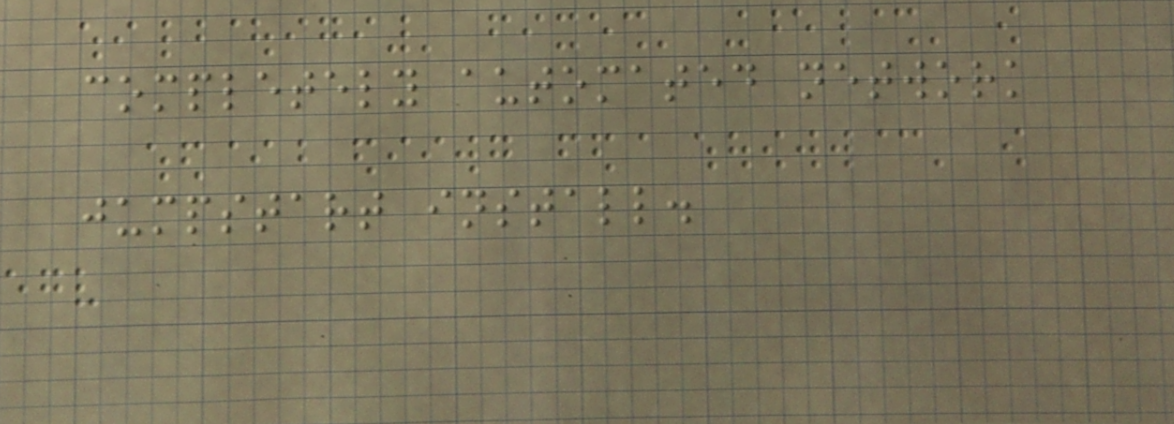completely automated network
jumpstart install.
